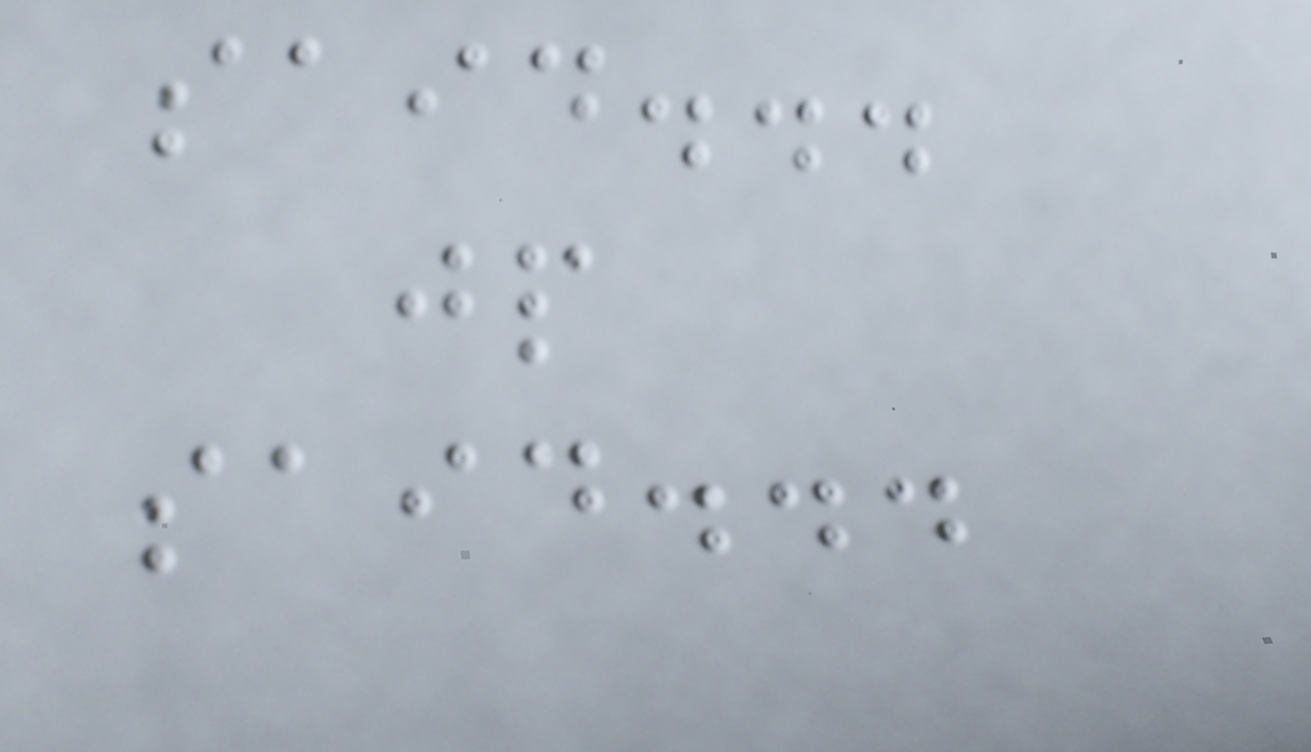said...
jp
said...
